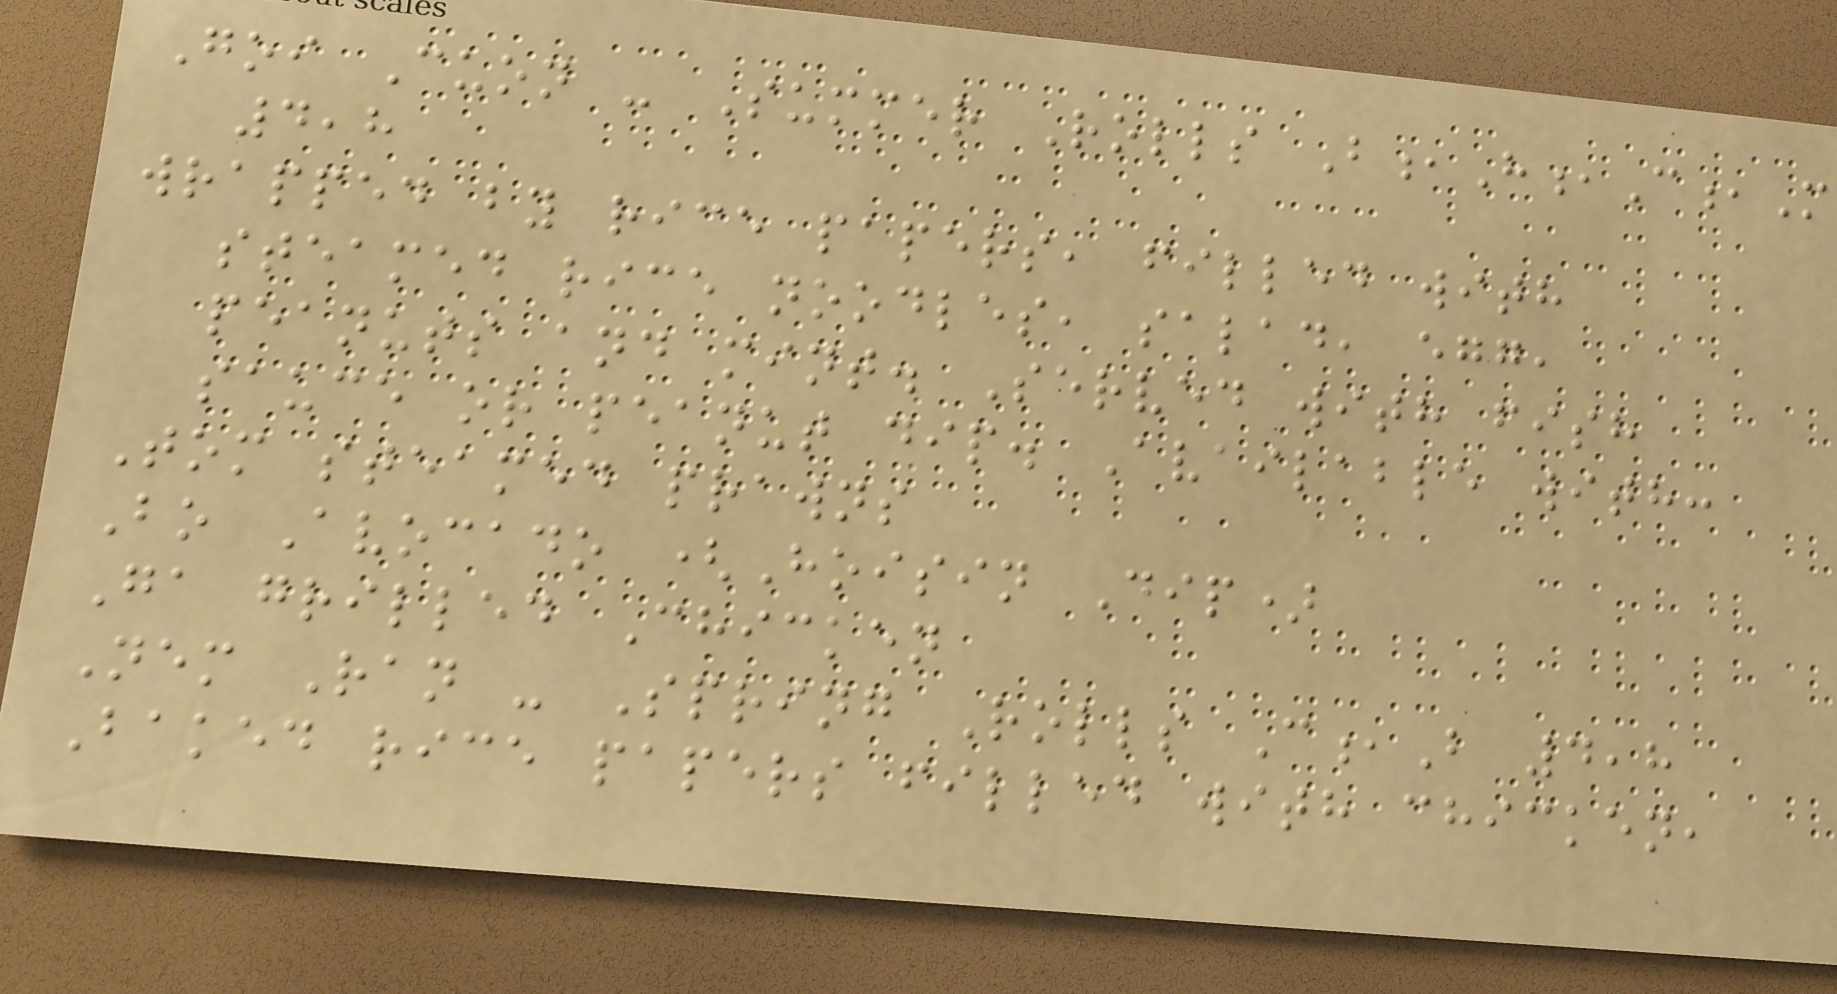Goi Cuon - Summer Rolls B,H,C,M
4,8
wrapped by rice papers, filled with
steamed rice noodles, salad, egg,
peanuts and mint. Served with fish
sauce or peanut dip. Available with:
Tom steamed prawns
Bo Avocado (Hoisin Dip)
Ga grilled Chicken
Nem Ran - Spring Rolls C,B 4,8
Baked rice papers filled with chicken,
